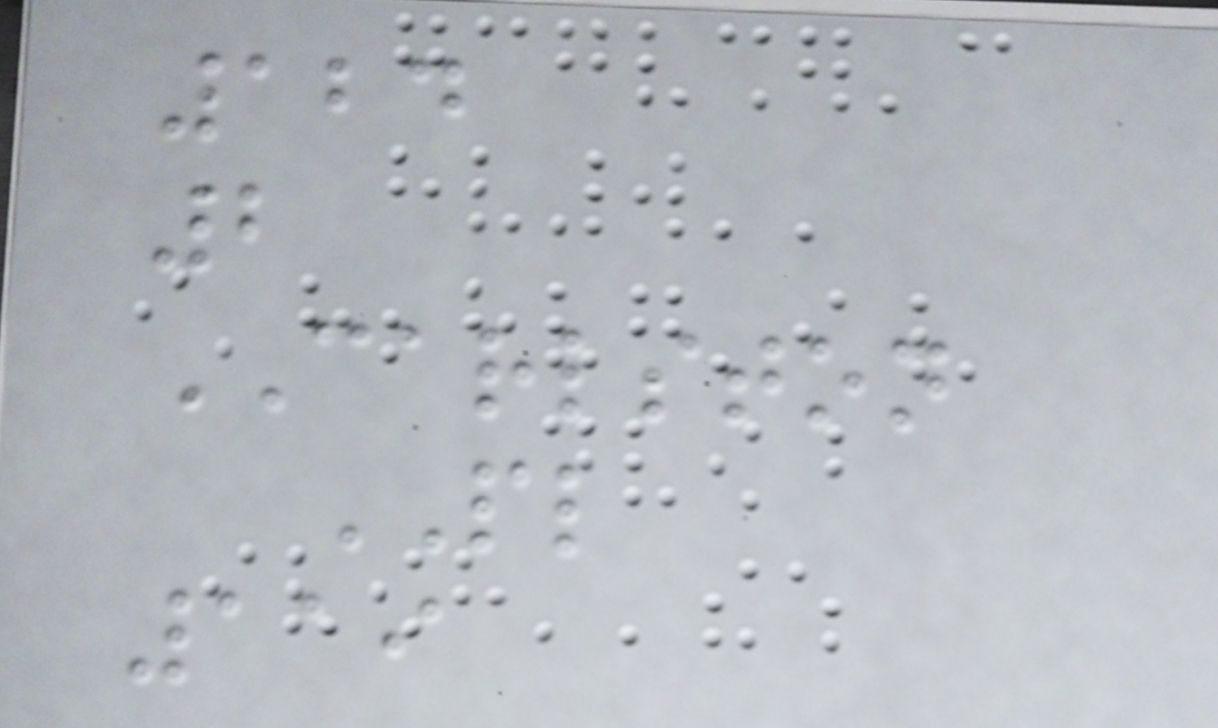124
2
CARLSTON
PL
119
